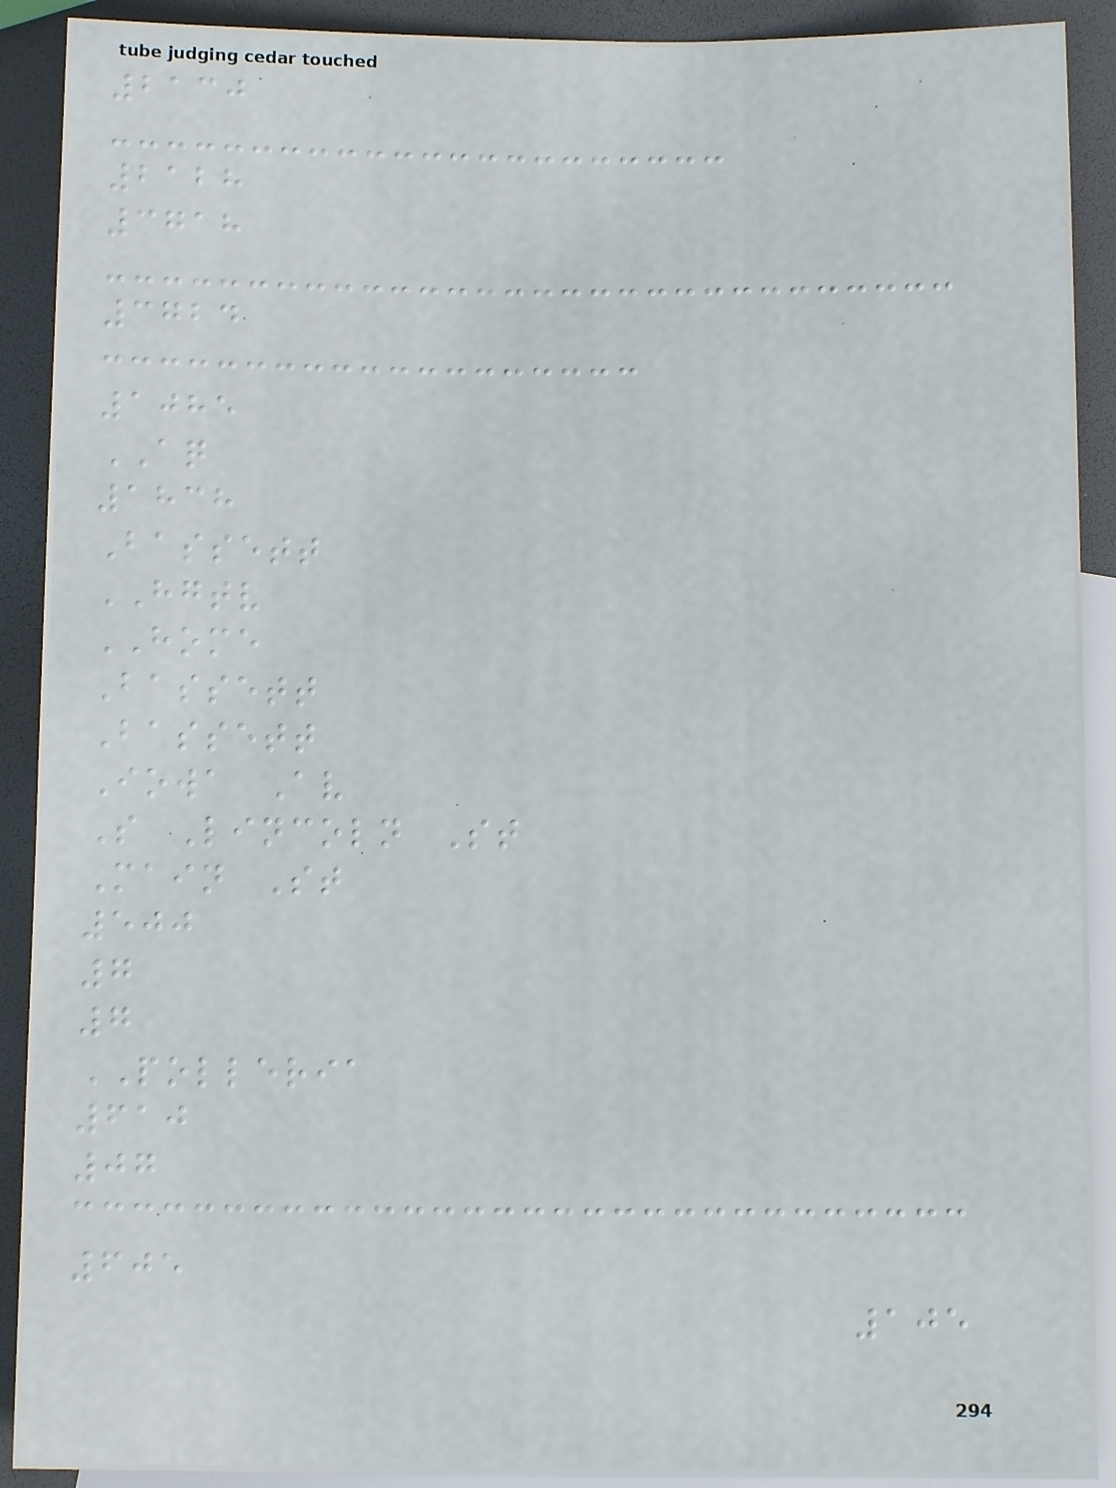2130
2128
3718
3724
1085
AQ
1838
Bassett
HGTV
HOME
Bassett
Bassett
Iowa Av
S Lincoln St
Main St
500
7
7
POLLERIA
610
07
605
105
